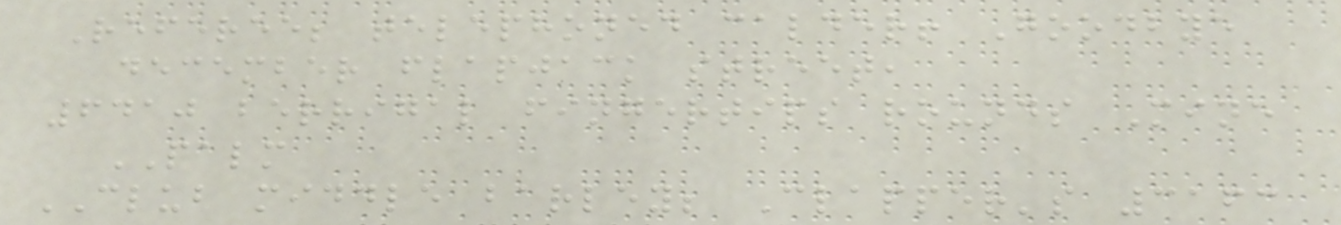Referee; telephoned calder! Goodbye
december flapjack street,
6410 berrigal fingertips rounds Mine
PALM
CLUB middle barley; Clapper's 3163
